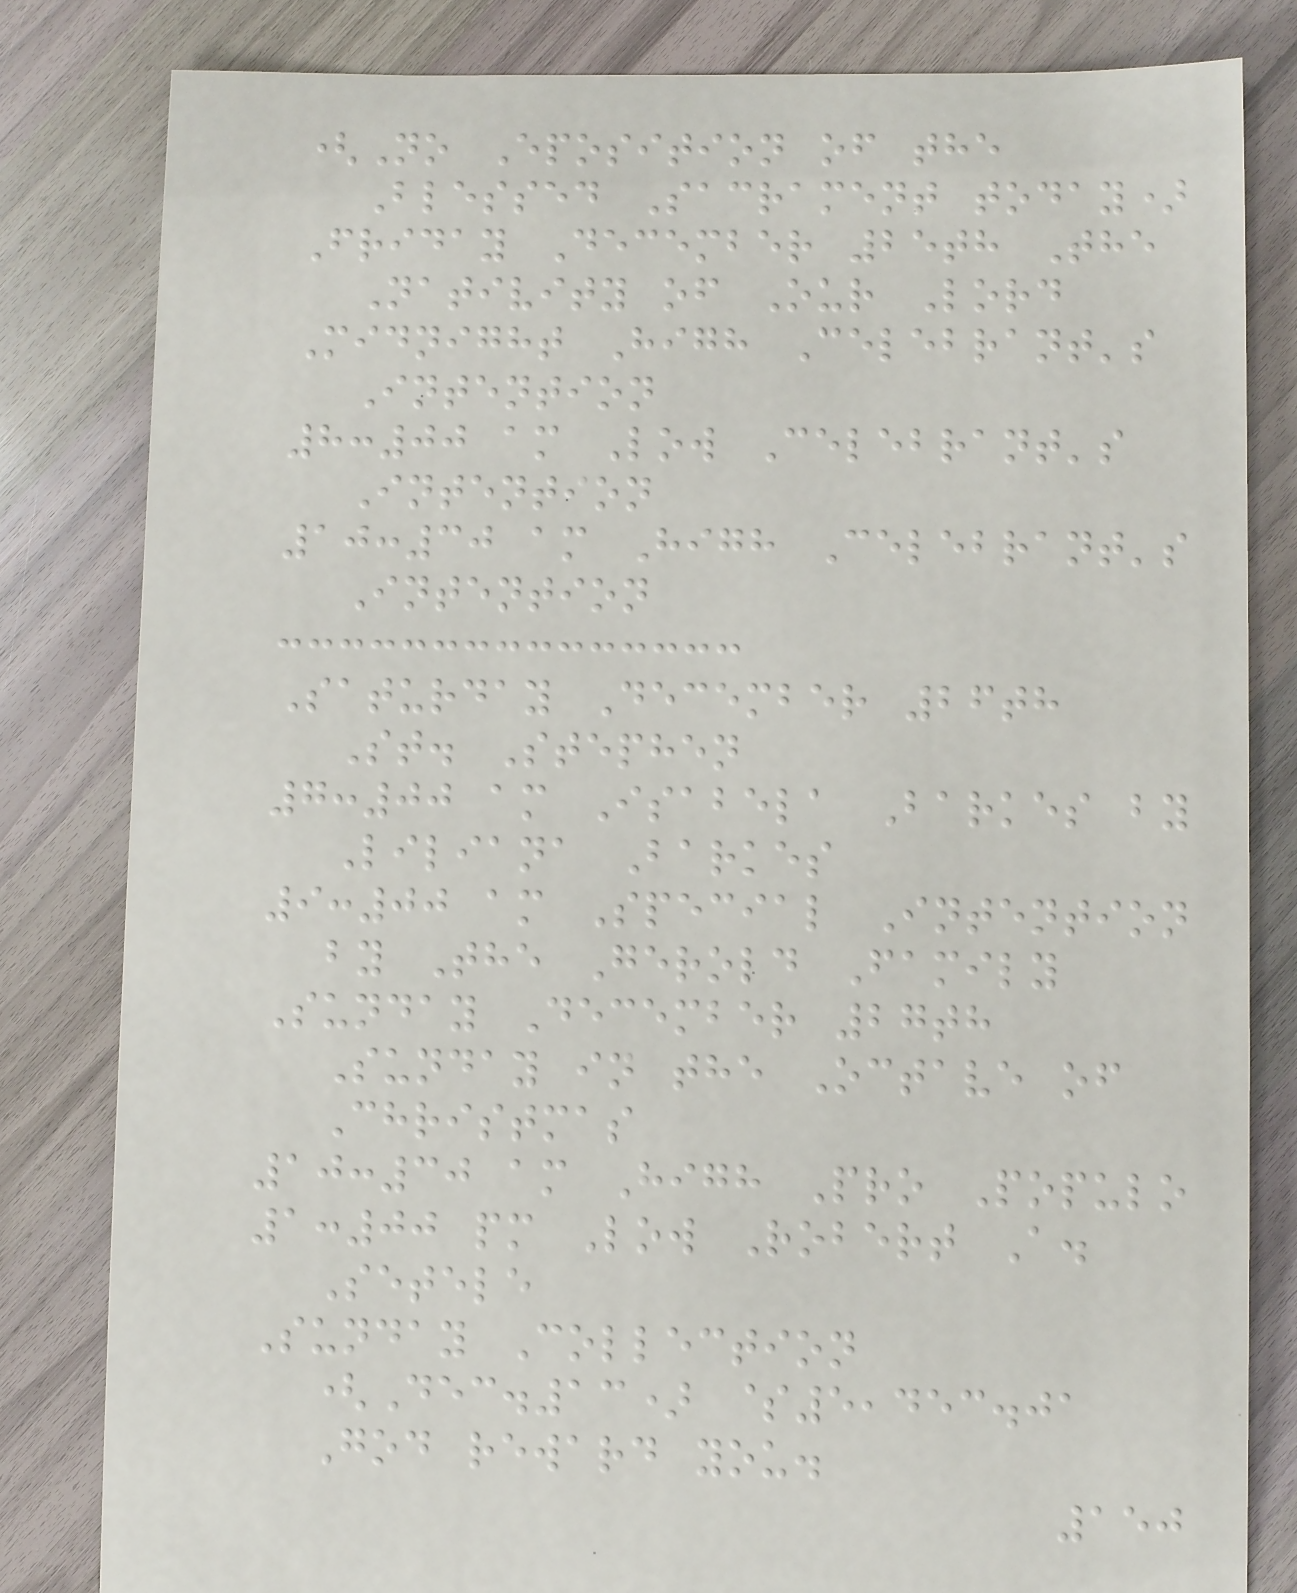(No Eposition of the
Blessed Sacrament today)
Friday December 25th The
Nativity of Our Lord
Midnight High Celebrant's
Intention
8:00 am Low Celebrant's
Intention
10:30 am High Celebrant's
Intention
Saturday December 26th
St. Stephen
7:00 am Isabela Barkes by
Liliana Barkes
9:00 am Special Intention
by The Gerold Family
Sunday December 27th
Sunday in the Octave of
Christmas
10:30 am High Pro Populo
1:00 pm Low Robert A.
Setele
Sunday Collection
(Dec.13) $5,453.01
God reward you.
150
